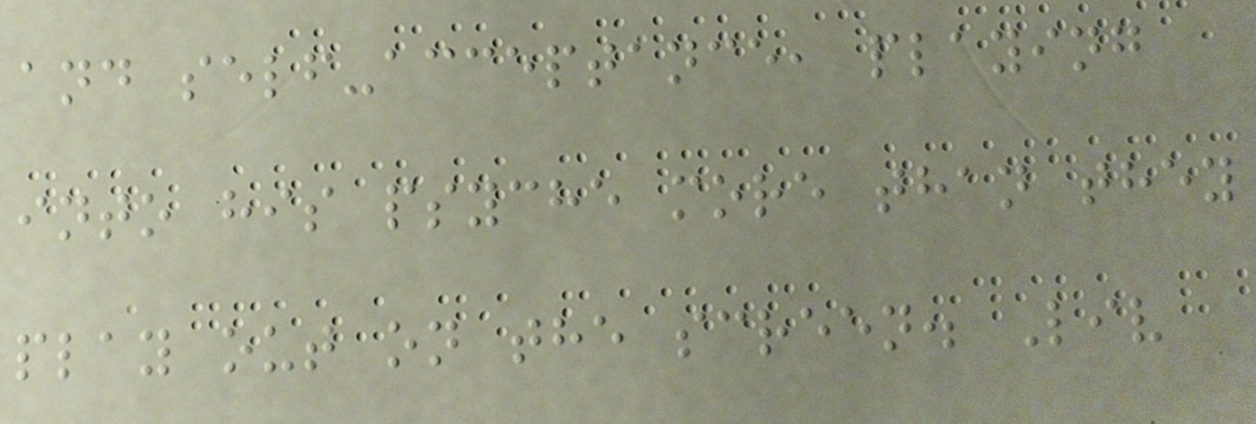and self-acceptance, playing
into his psyche more than they
play out on the screen. Liv
